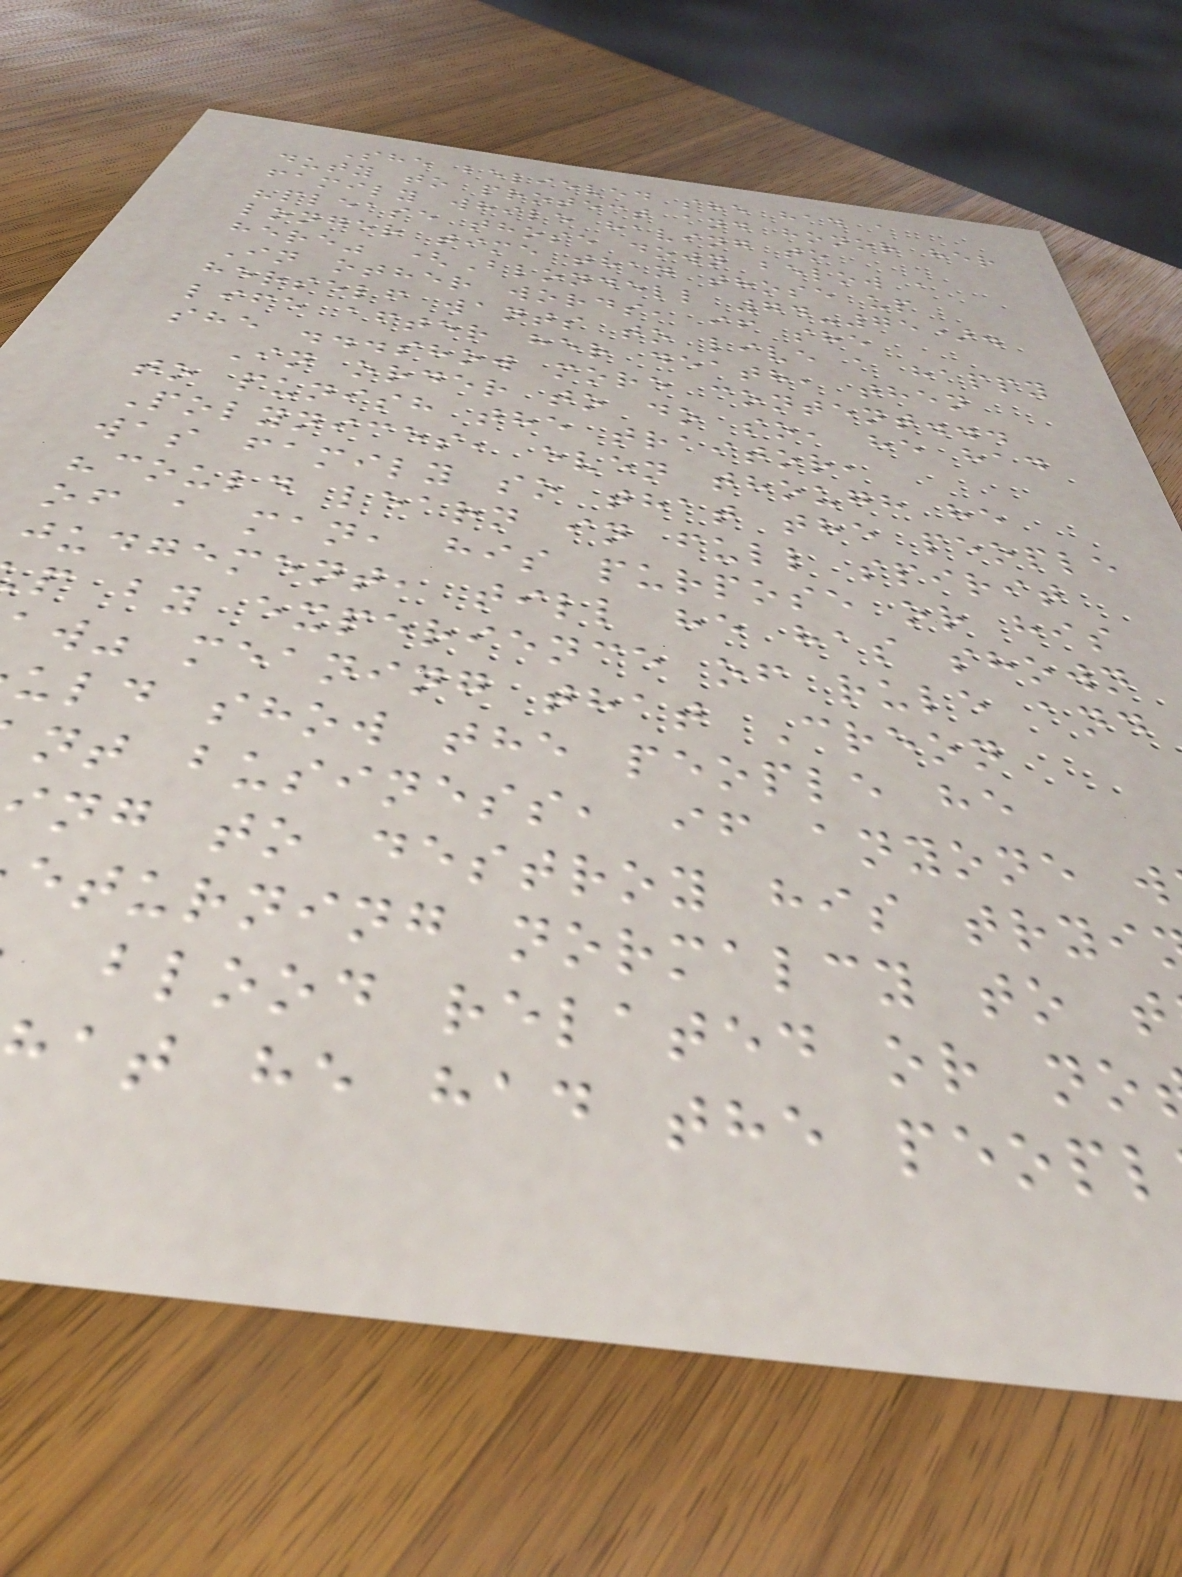She believed she had a
duty to protect and honor her
family while having to
"please those down below a
longer time than those up
here" (Blondell 74-75).
In other words, if she
herself wants to live a happy
life after her death, then
she ...show more content...
In order to do so, he had
to punish the traitor,
Polynices, even though he
was family so that the people
"could learn in full spirit
of a man, his purpose or his
judgement, till he has shown
p by experience of rule and
w" meaning that Creon
uld show the people he
nt business, if anyone w
ng to destroy his tryi
eturning normalcy to t
blood related or no
at he had the peopl
